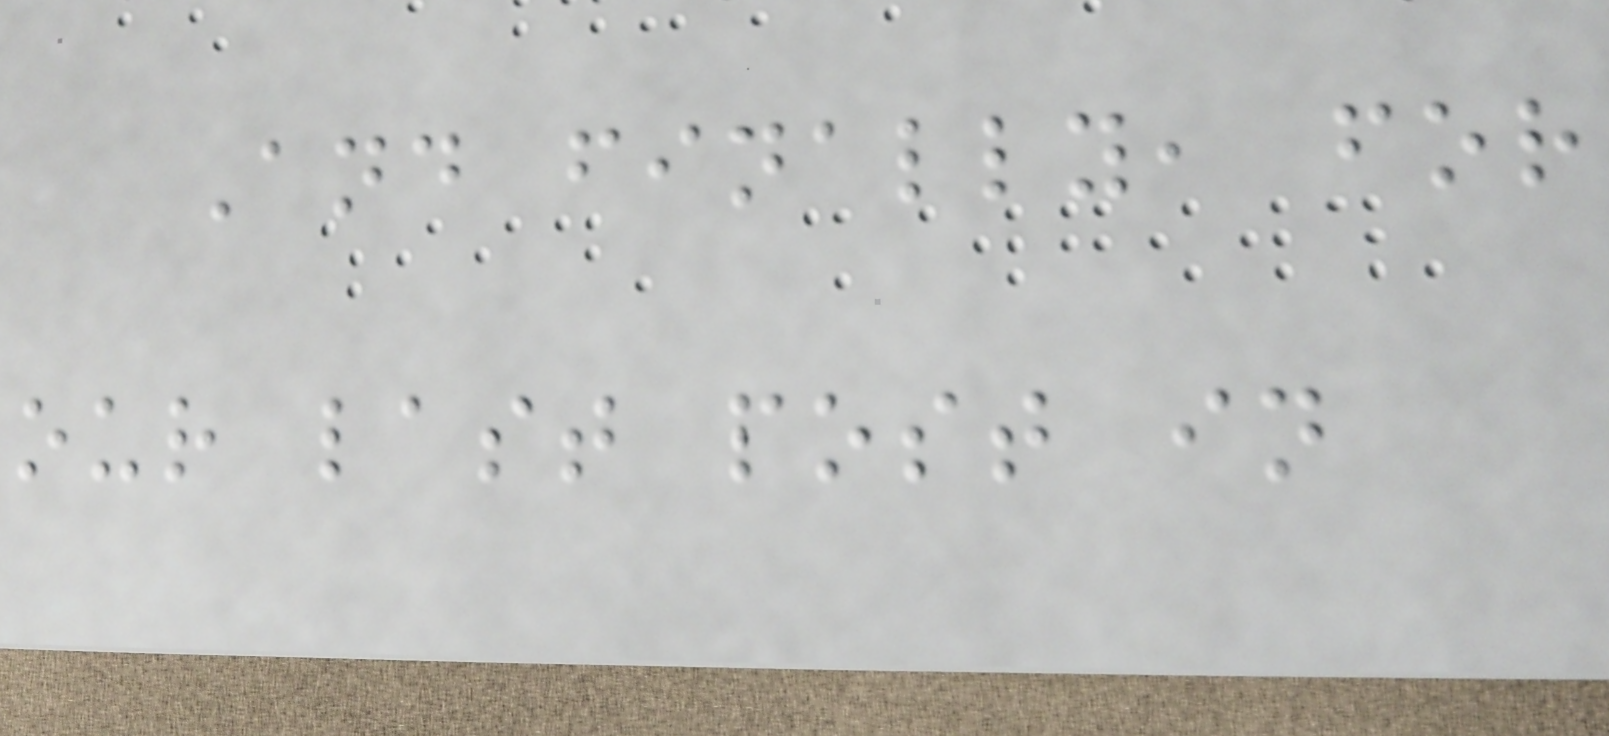And finally, for
our last post in
